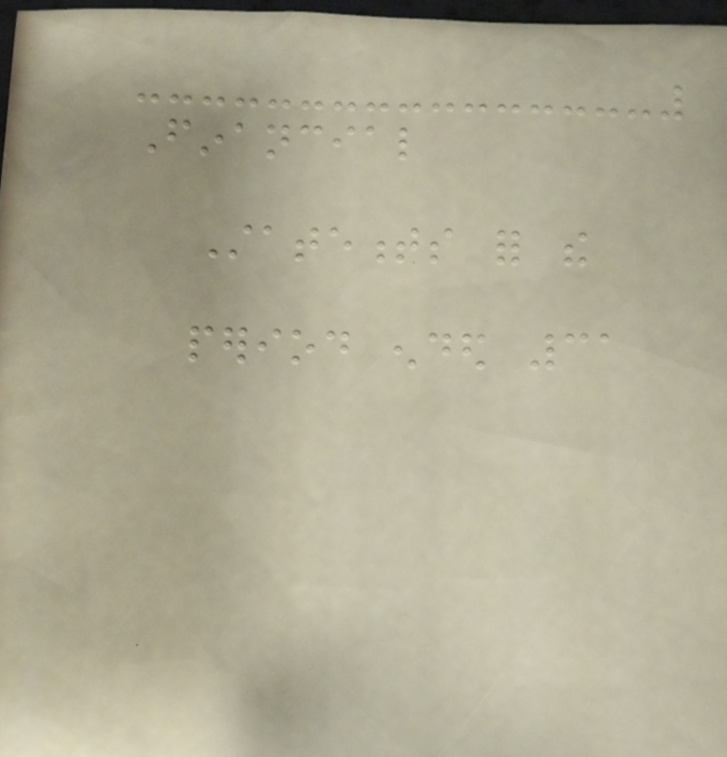Financial
Statements for the
period ended 31
